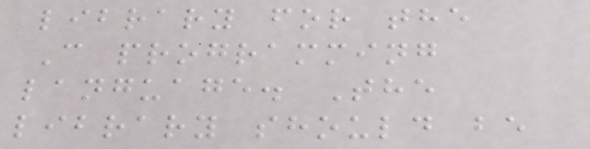library for the
C programming
language. The
library should be
